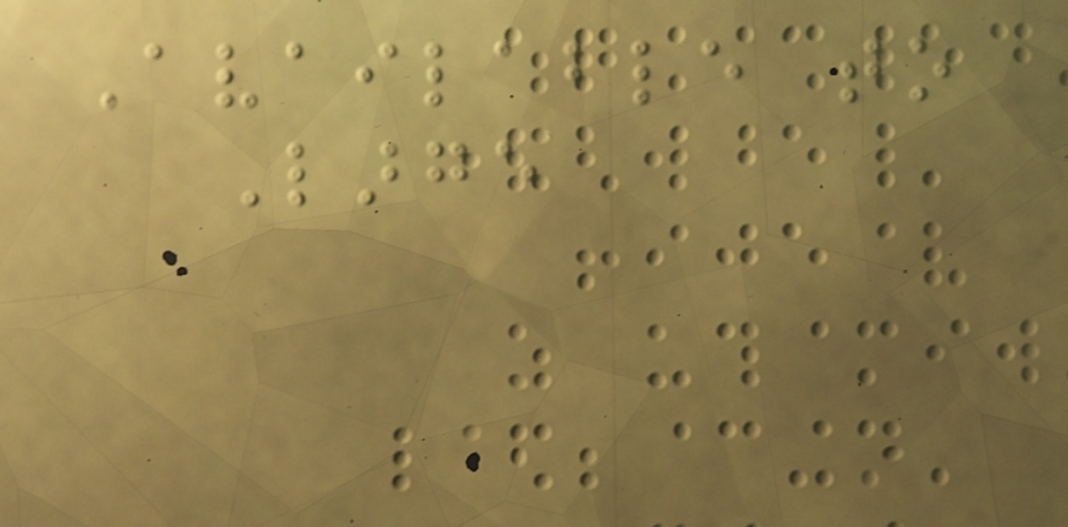Available to
Large
